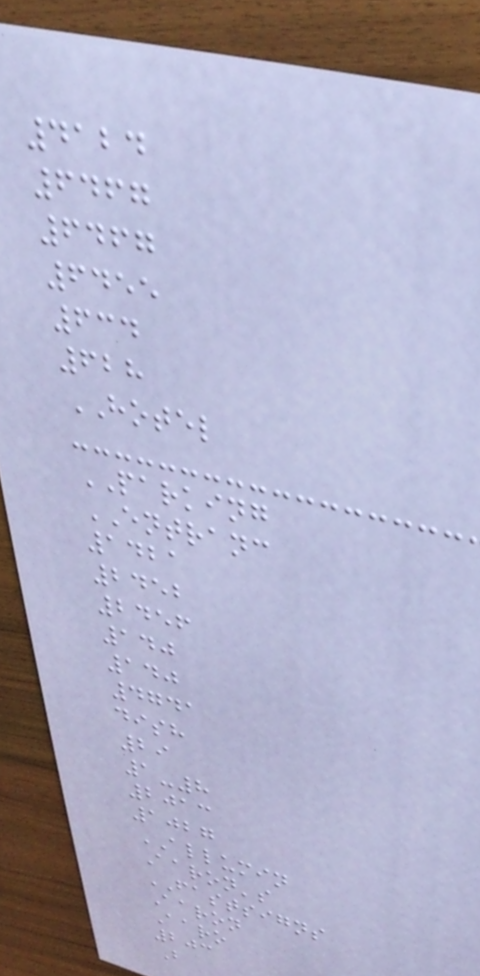4124
6467
6467
6455
634
628
HOTEL
PARKING
ENTRANC
1421
2452
2456
140
140
4741
dish
29
1-8
2013
1027
ALLUMIN
Aaron's
FASTSIGNS
Aaron
Aaro
203
B
